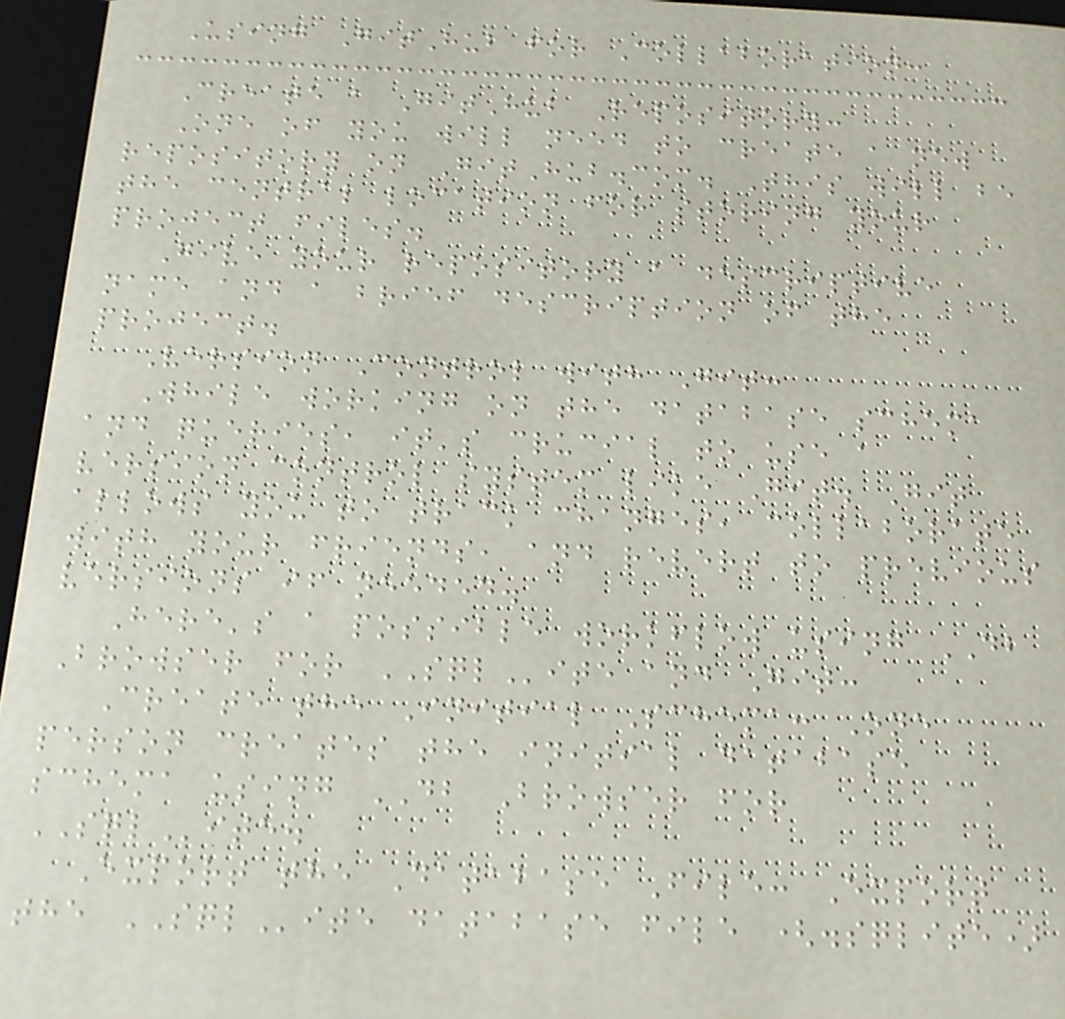Using GitHub for Collaboration:
Create a GitHub Repository:
One of you will need to create a new
repository on GitHub.com. This will be
the central location for storing your
project files.
Give your repository a descriptive
name and a brief description of the
project.
Version Control with Git:
While working on the database schema
and queries, it's crucial to use a
version control system like Git. Git
allows you to track changes, collaborate
with your friends, and revert to previous
versions if needed.
Here's a possible workflow using DB
Browser for SQLite and Git:
Create the Initial Schema: One
person creates the initial database
schema using DB Browser for
SQLite.
Export the Database File: Export
the SQLite database file (.sqlite)
